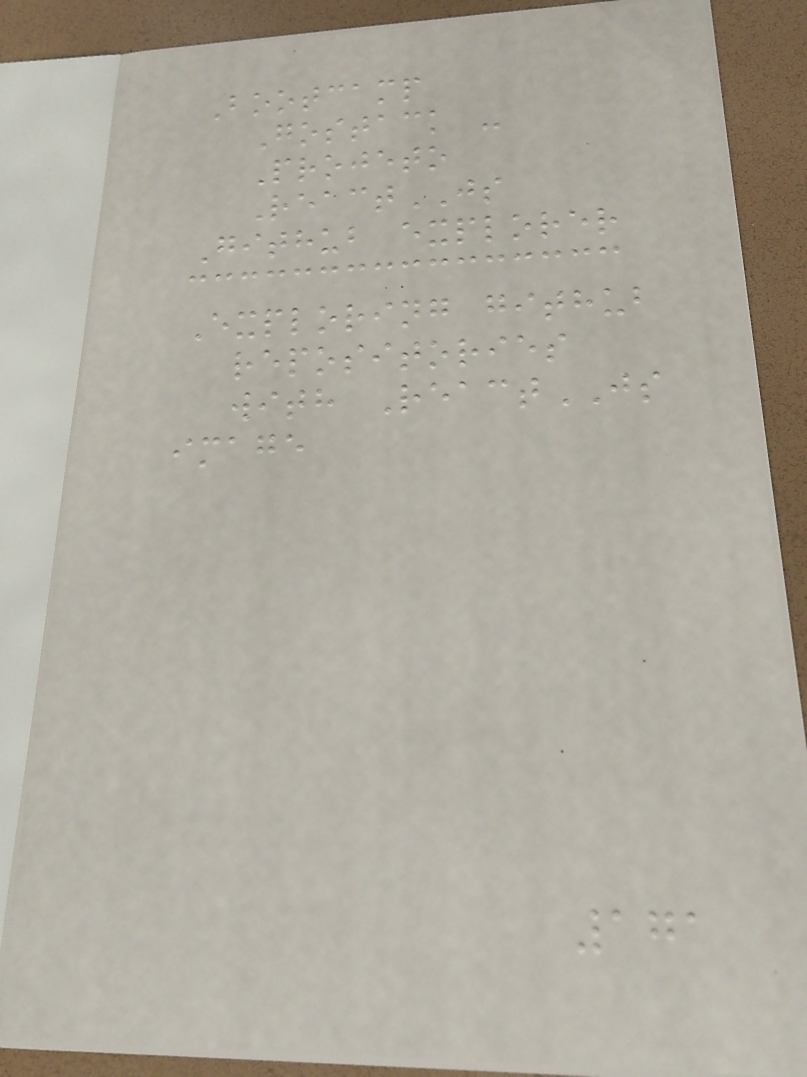Bootcamp
Gostack -
Projeto
ReactJS
Github explorer
Exploring github
repositories
with ReactJS
image
171
